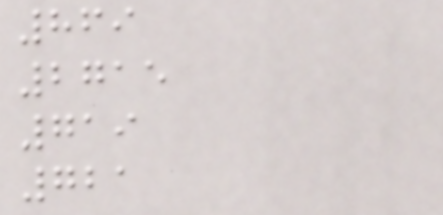869
2715
719
721
